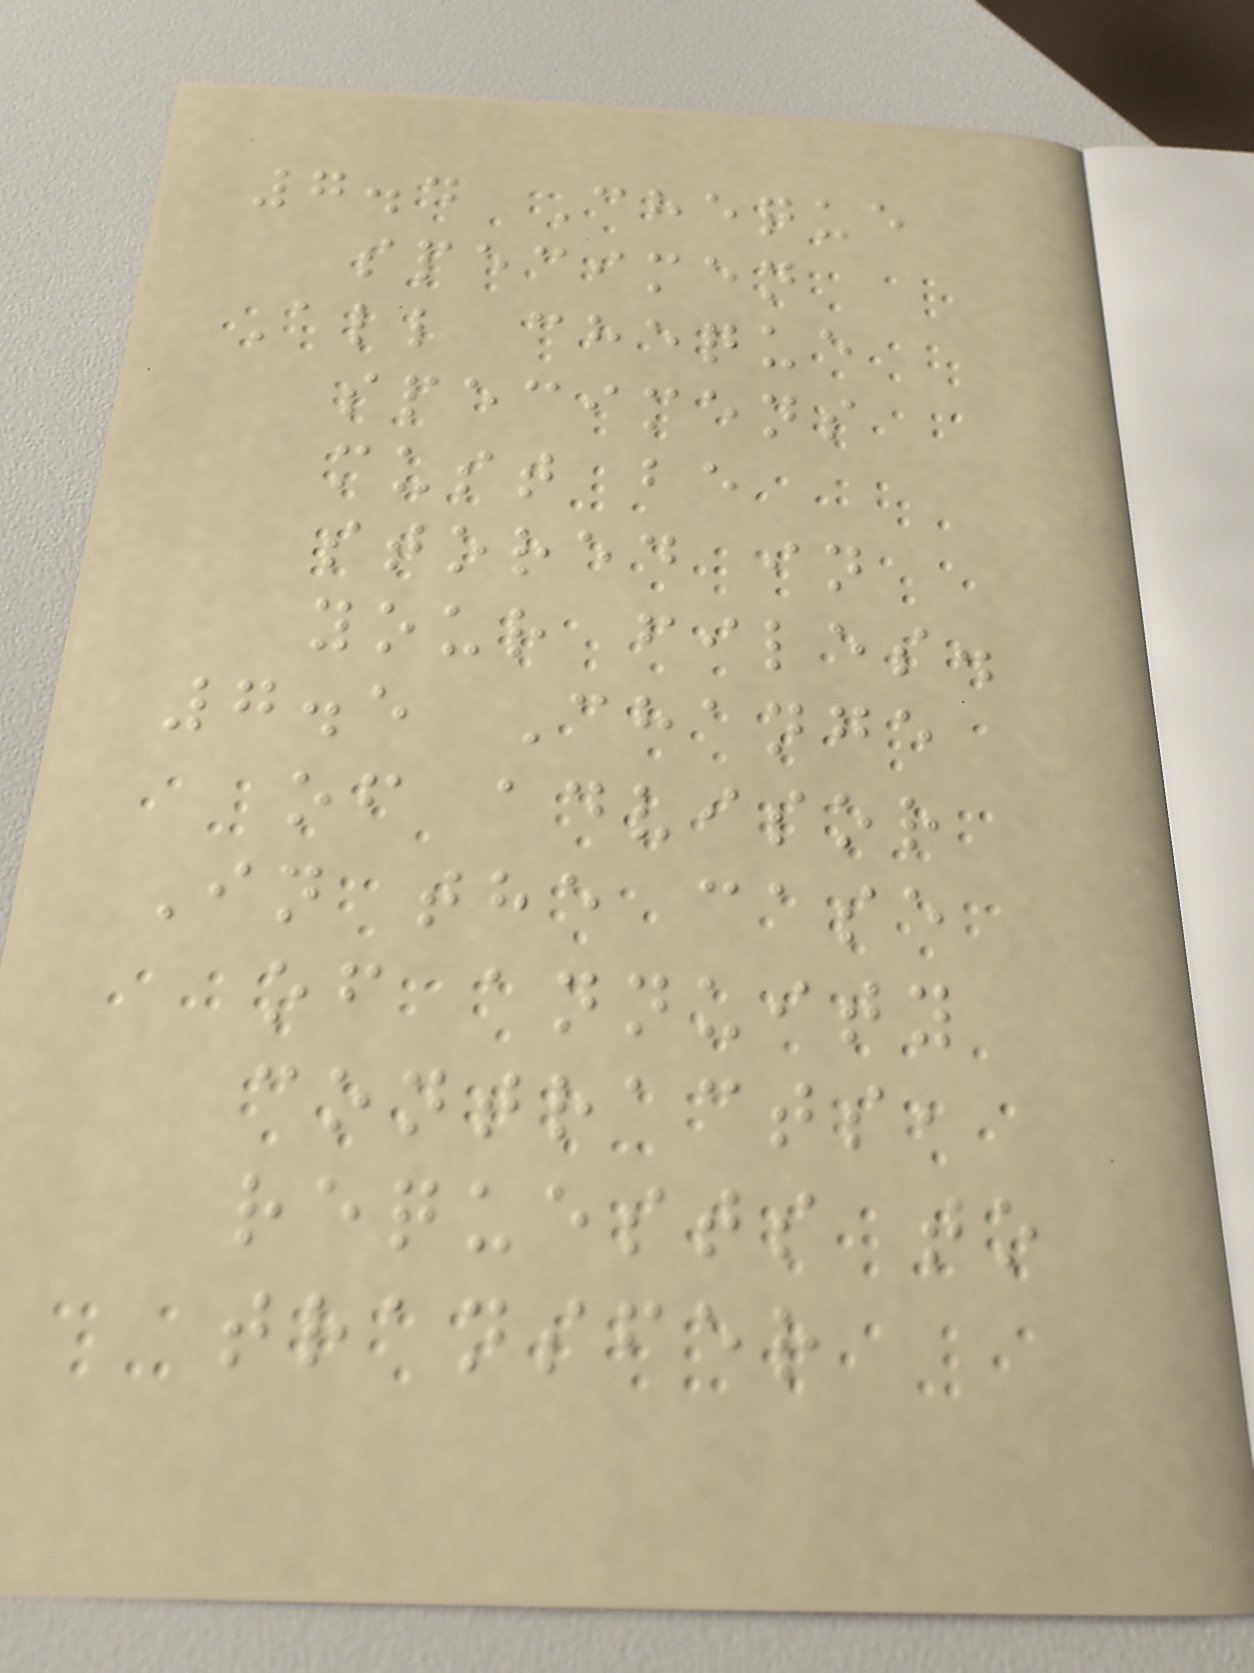7.4 Cheque
specimen
All cheque
specimens
must be
stored in
your files.
7.5 Change
of advisor
In the case
of annuity
contracts,
requests to
transfer
